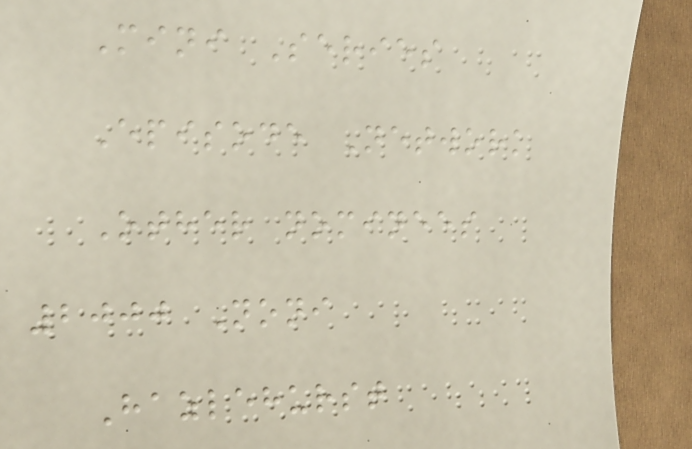Mini Series
Episode Network
Other nominees
2000 Noni
Hazlehurst
